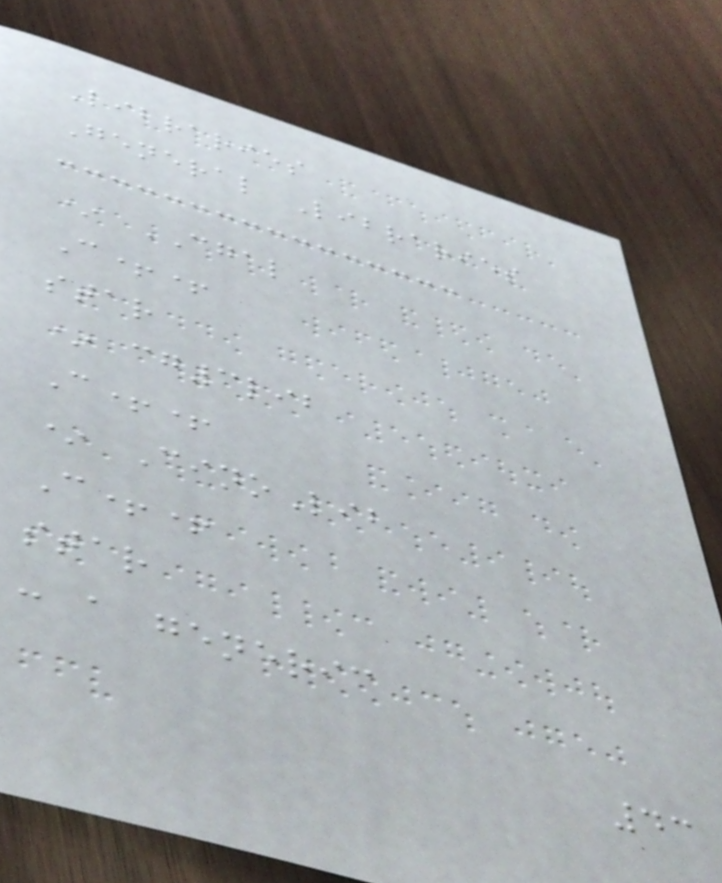Libraries
General Libraries
* CGAL
C++
star
* cg3lib
C++
* CinoLib
C++
star
: a generic
43
